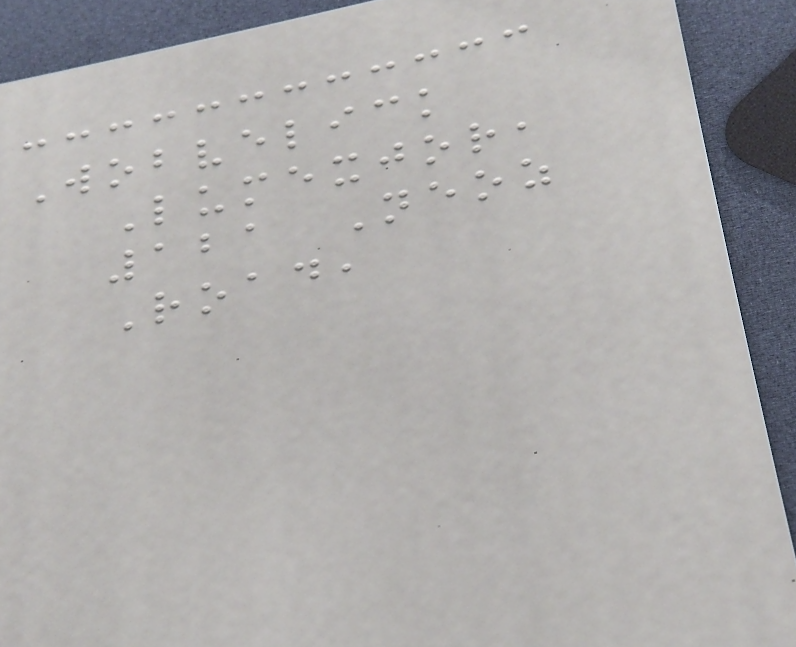Wobvelick
Lumexjor,
121 Neoz
Road,
